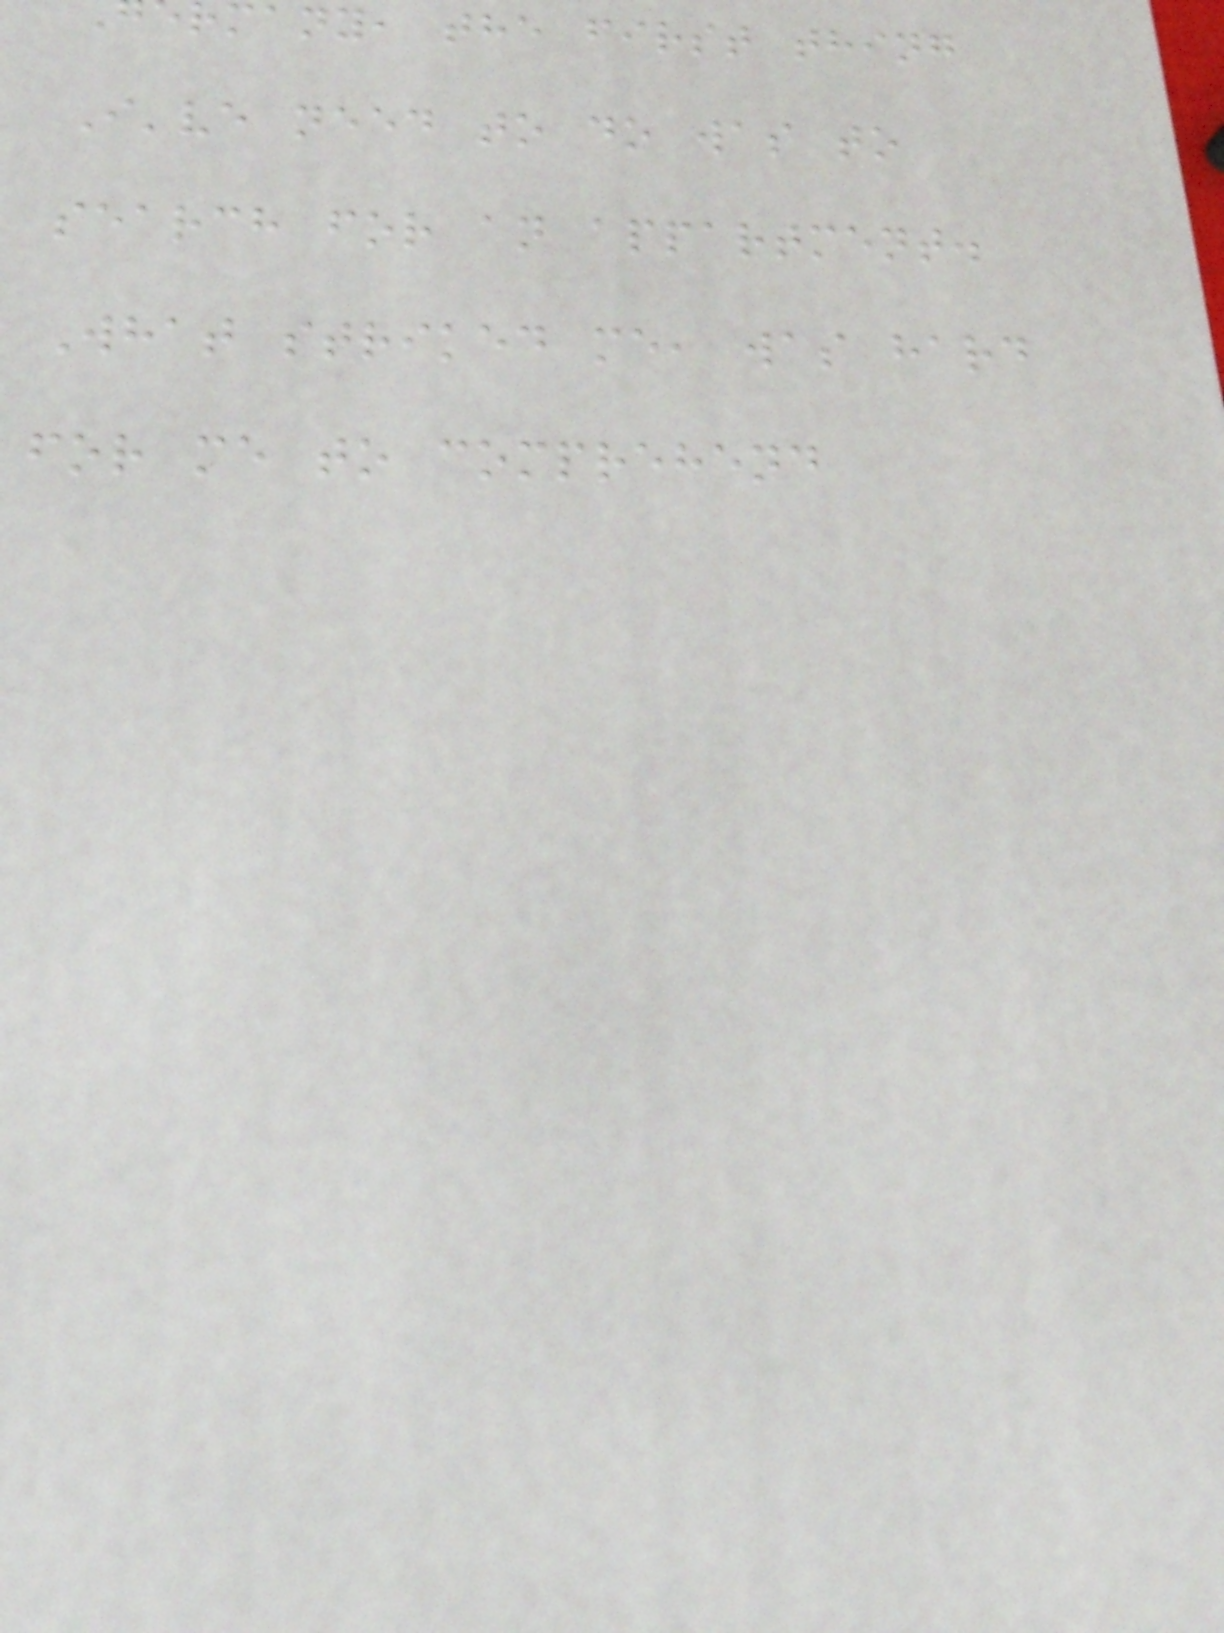many, the first thing
I've need to do was to
search for an appartment.
What striked me, was hard
for me to comprehend
